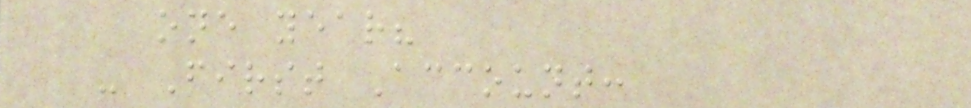one year?
- First Account:
